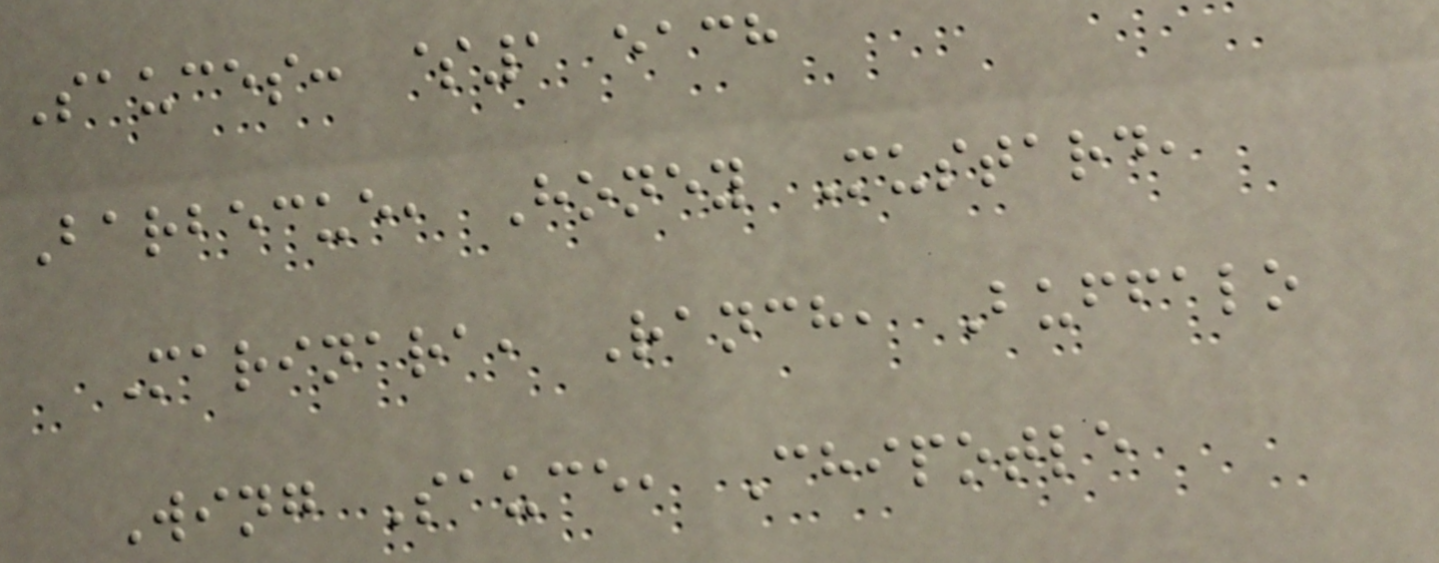Sauces: $1 each
Barbecue, Honey Mustard,
Marinara, Ranch, Buffalo
Wing Sauce, Chipotle
